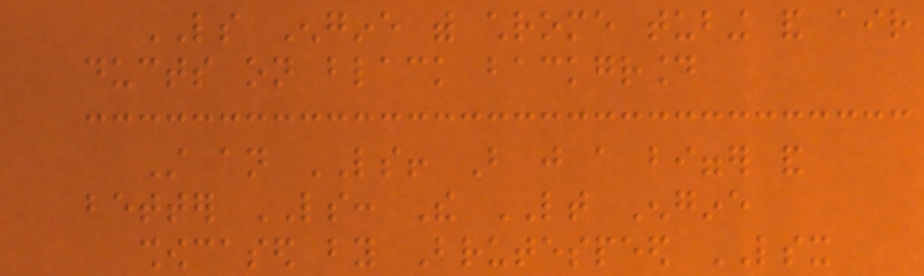LS Engine with chrome tubing and air
ducts on black background
Still an LS! But just a bigger and
better LS: The LT Engine
showcased by Brutespeed LSX
